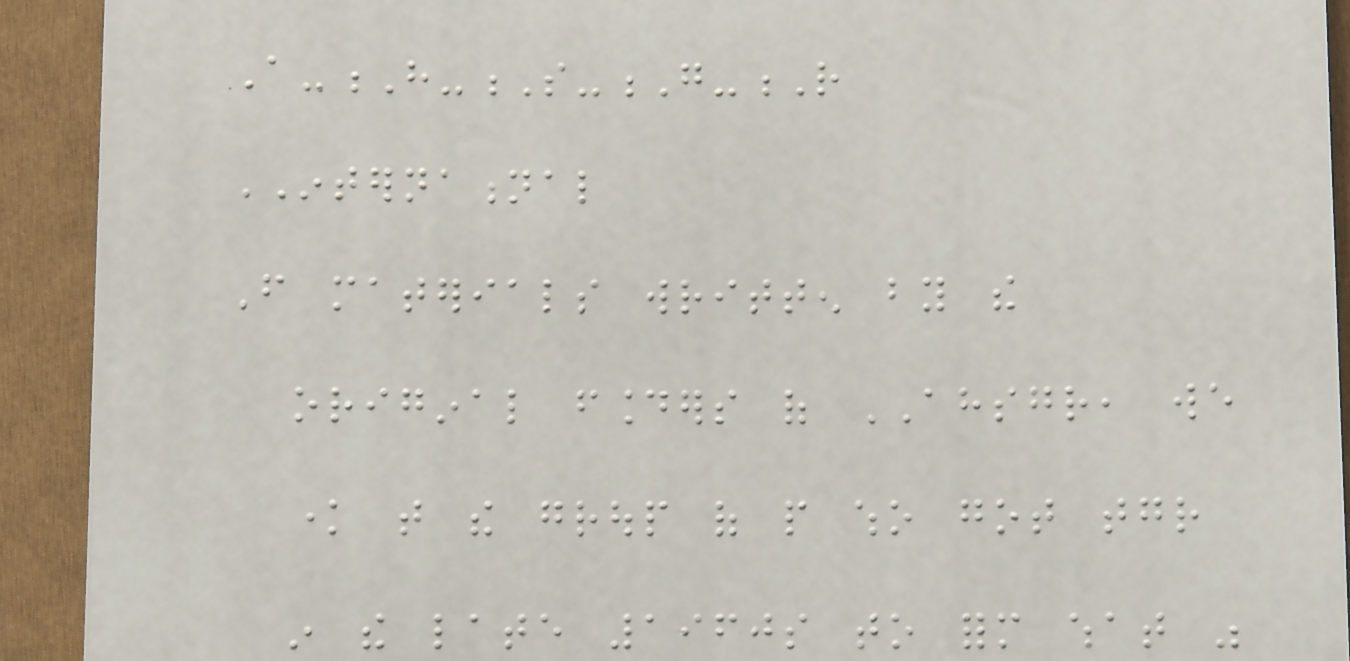A-H-S-G-R
INTERNATIONAL
From materials written by the
original founders of AHSGR, we
know that the group of people who got together
in the late 1960s to form what was
